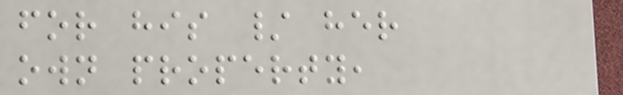for his / her
own property,
